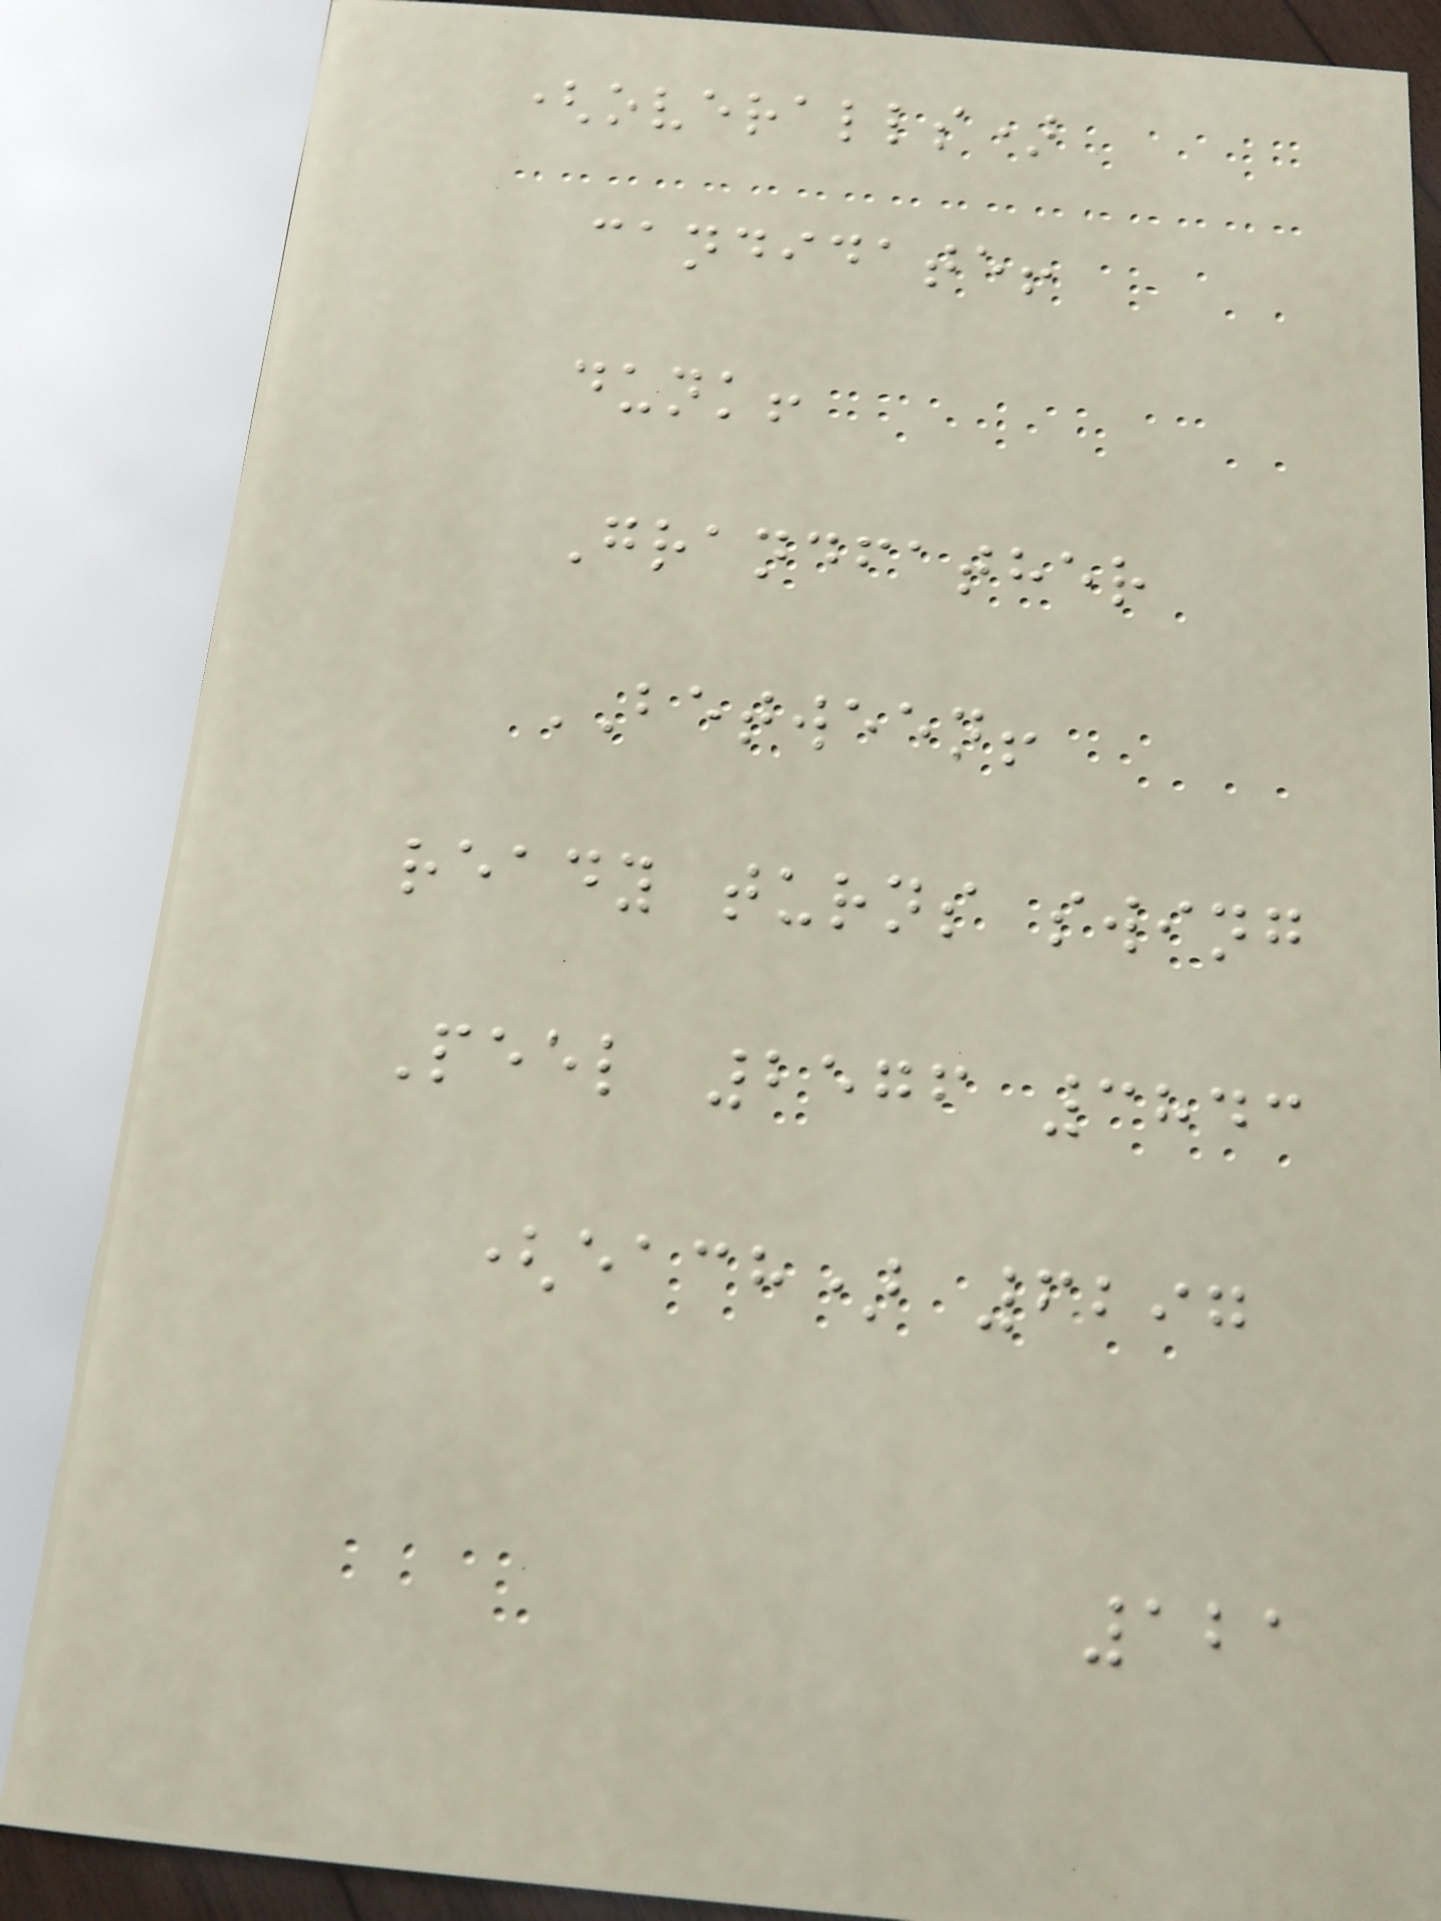(overalls)
candidate!
dunk!
Grandfather
BETWEEN!
ready turns swing
Peel 2576 3843
(each) 6297
121
